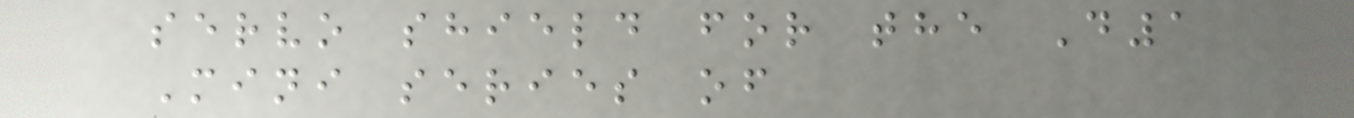servo shield for the D1
Mini series of
